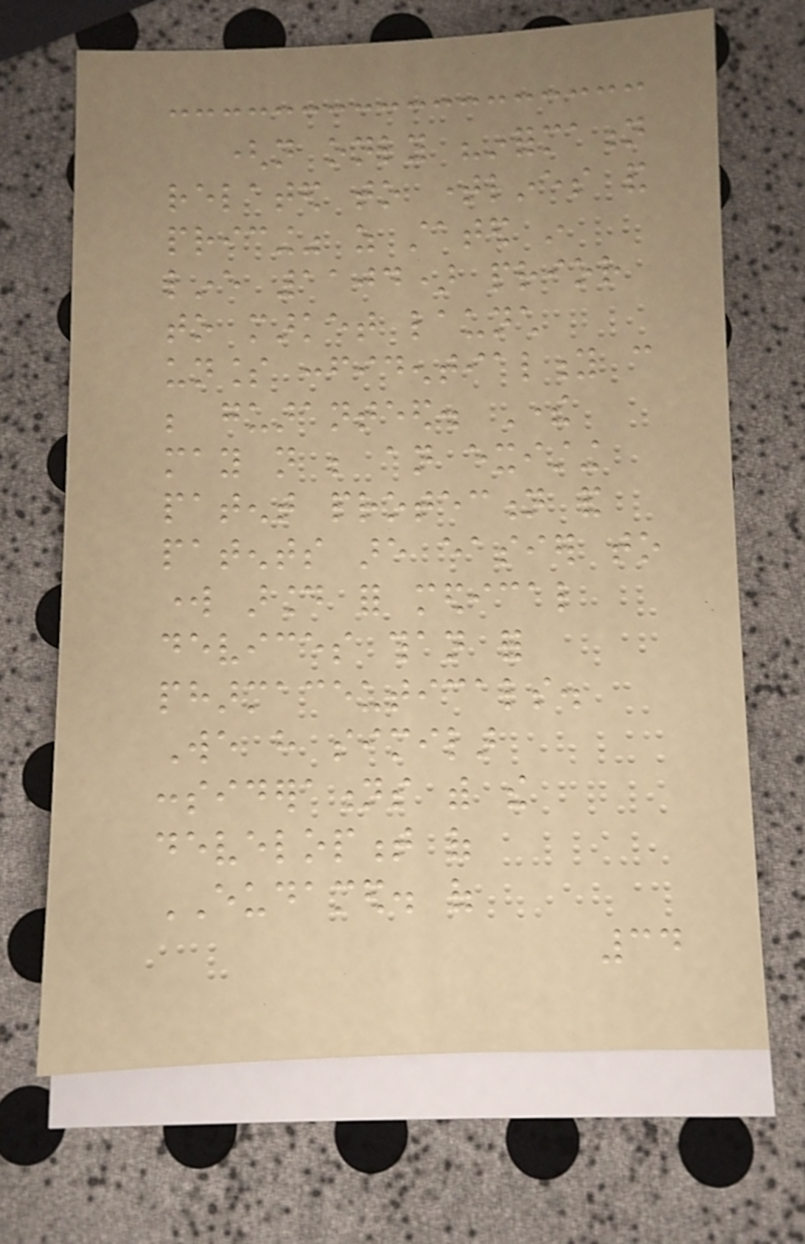(not only "information
related to timelines and
pricing" as stated in
line 1104) prior
to market launch
unless confidentiality can
be guaranteed. There
may not be an existing
patent protection and
patents are easier to
work around for medical
devices than for
pharmaceuticals.
We have similar
considerations with the
development of
EUDAMED. of
34
